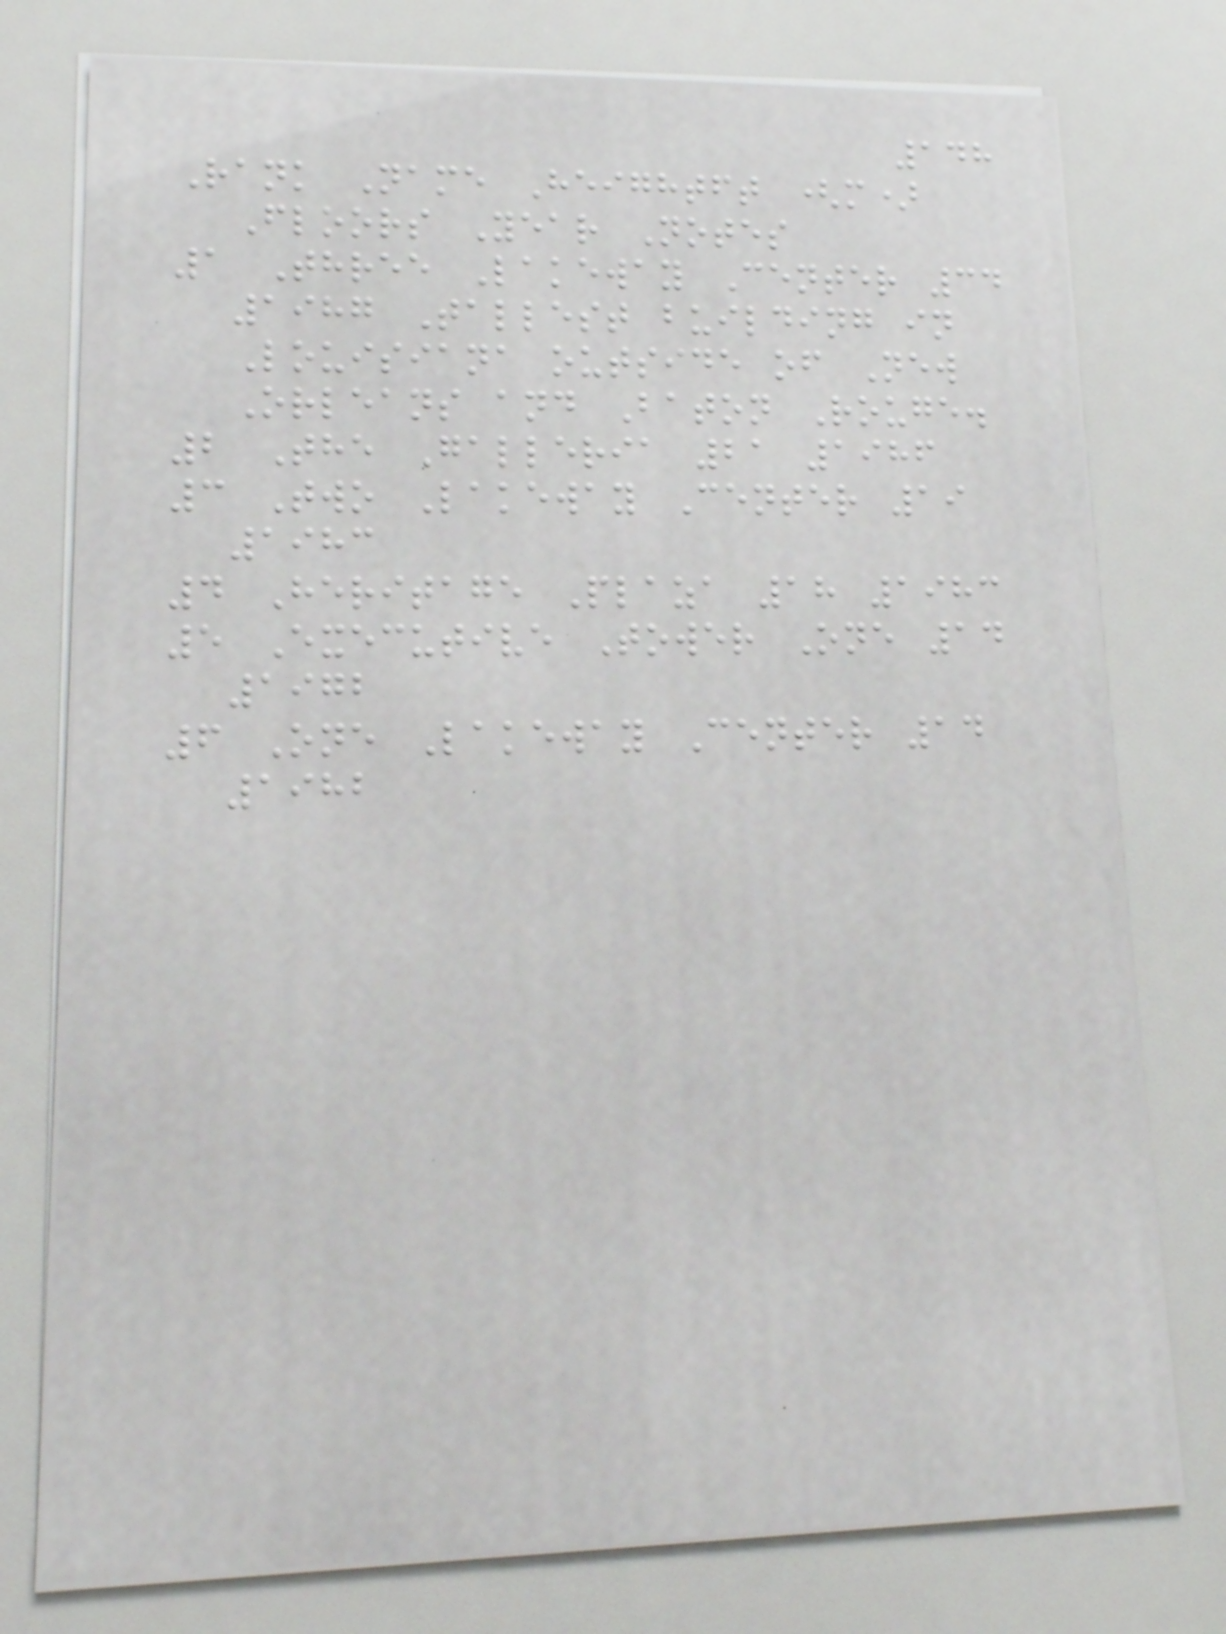148
Rank Name Heightft (m)
Floors Year Notes
1 Three Lakeway Center 34
1987 Tallest building in
Louisiana outside of New
Orleans and Baton Rouge.
2 The Galleria 21 1986
3 Two Lakeway Center 19
1983
4 Heritage Plaza 18 1983
5 Executive Tower One 14
1972
6 One Lakeway Center 14
1982
